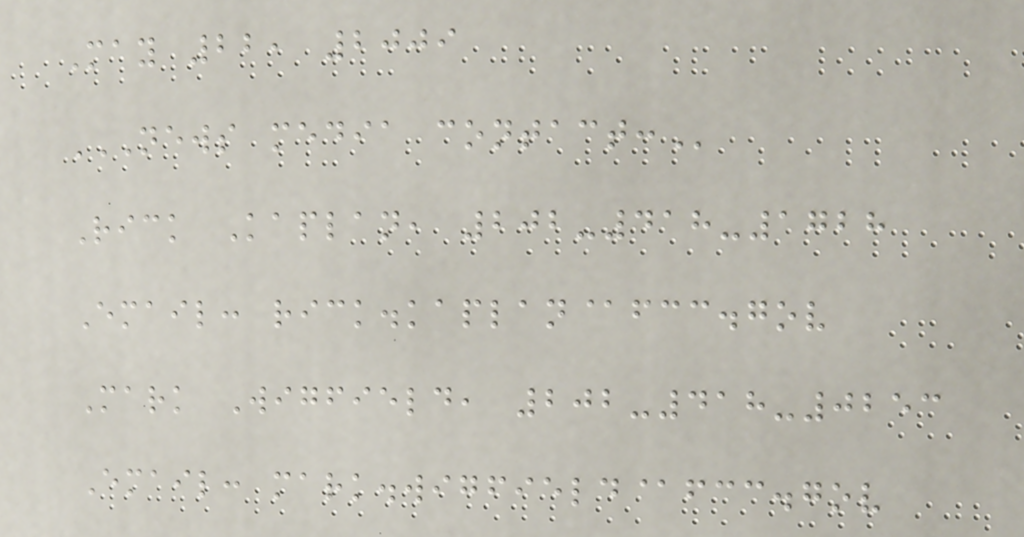May 22, 2009
NEWS MEDIA CONTACT:
Rick Kaplan, 202-418-1728
Email: rick.kaplan@fcc.gov
Mark Wigfield, 202-418-0253
Email: mark.wigfield@fcc.gov
